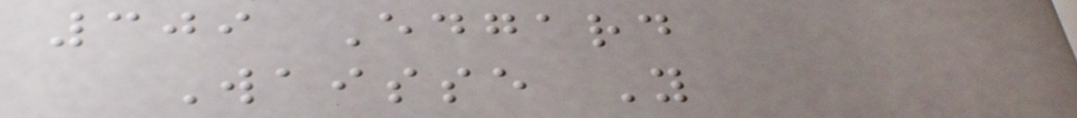309 Edgard
Waisse Y
